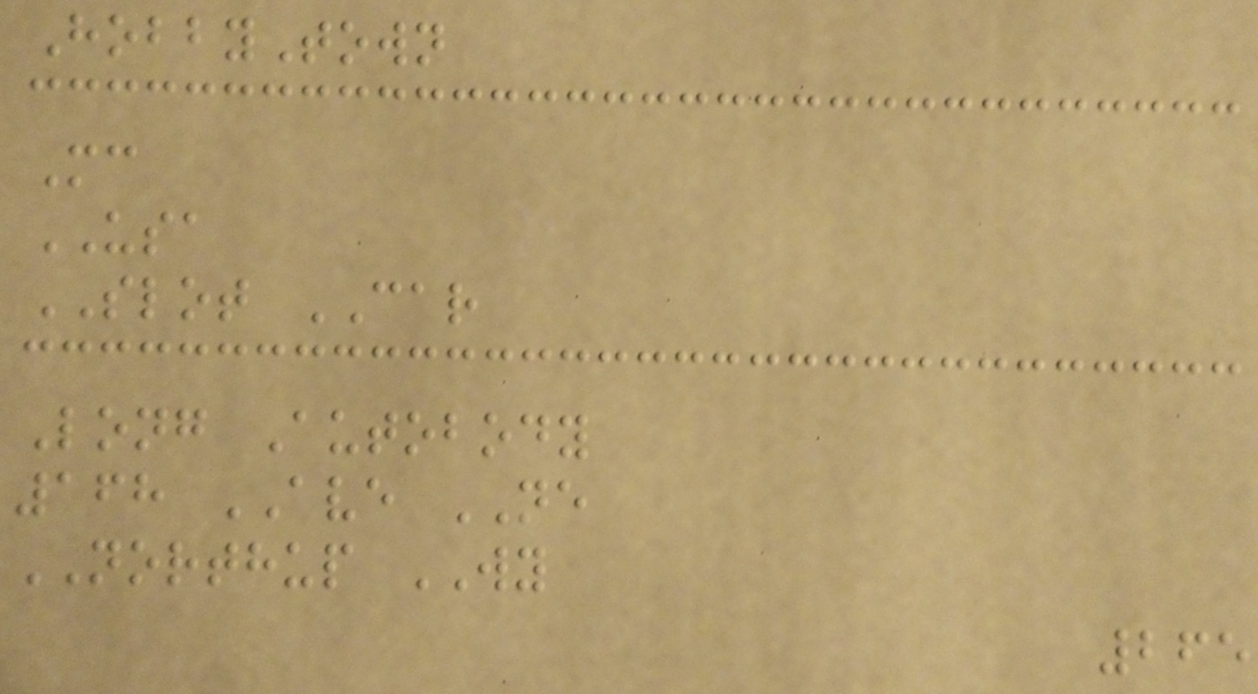HobbyTown
Mc
USA
SLOT CAR
Long Autobody
168 AVE NE
NORTHUP WY
265
